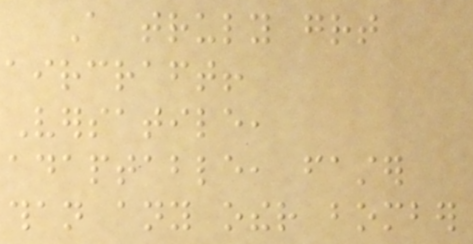A truly great
aircraft!
Versatile,
adaptable, faster
than any other bomber
